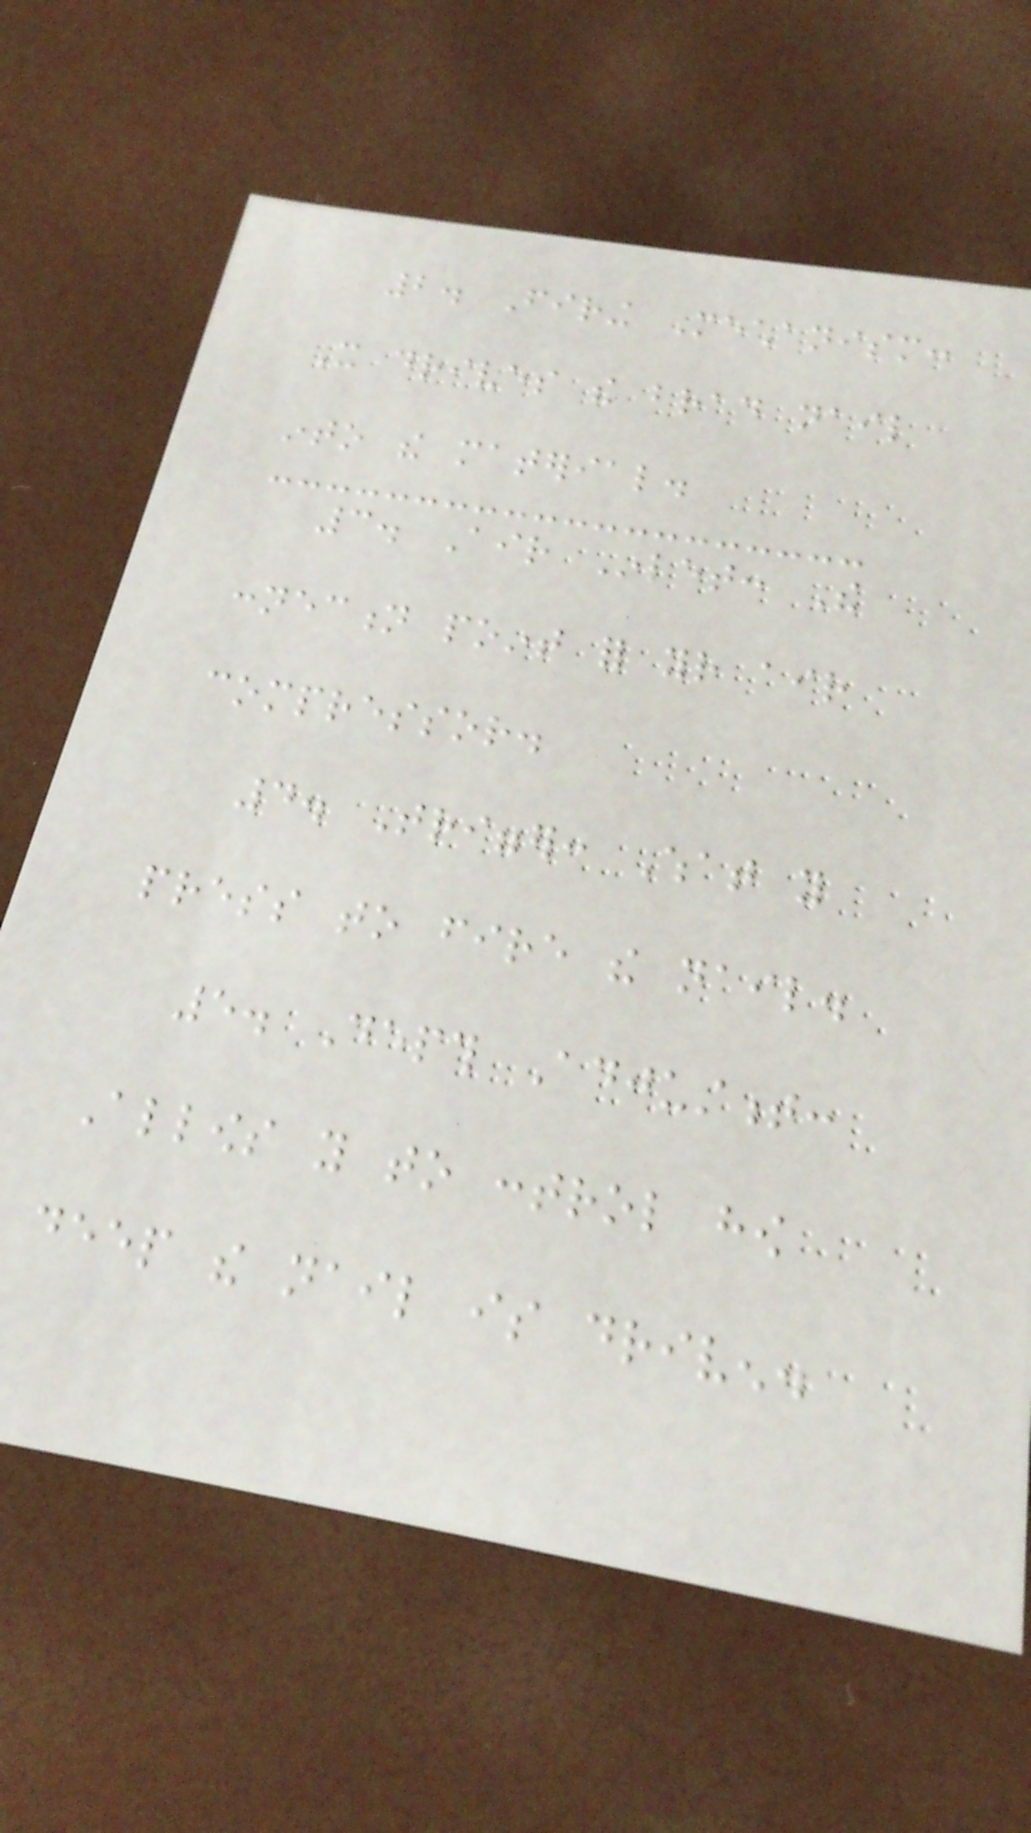2. Firing Mechanism:
It drives the brad nail
into the material.
3. Air Inlet: The
connection point for your air
compressor.
4. Trigger: What you
press to fire the nail.
5. Depth Adjustment:
Allows you to control how
deep the nail is driven.
